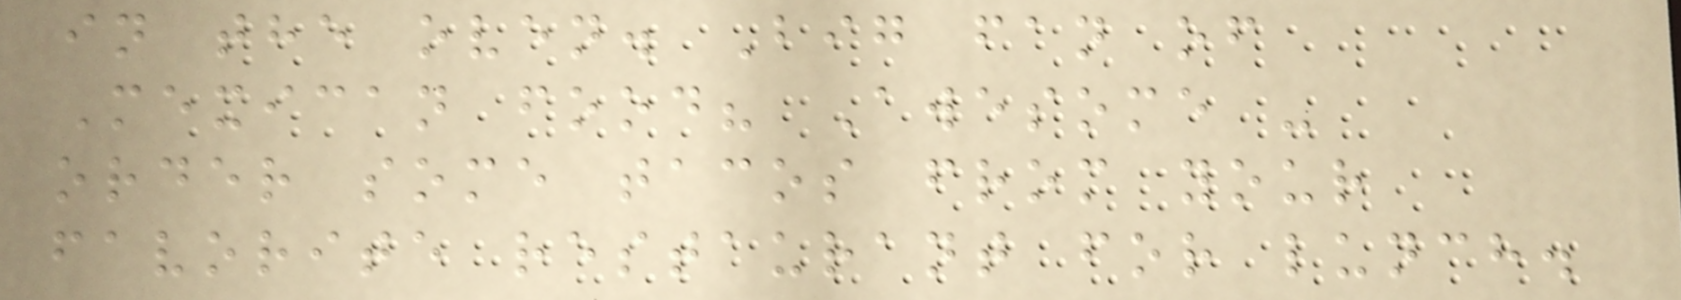in the oven. Big fan of
Mexican food? Awesome -
order some tacos from your
favorite restaurant for lunch.
